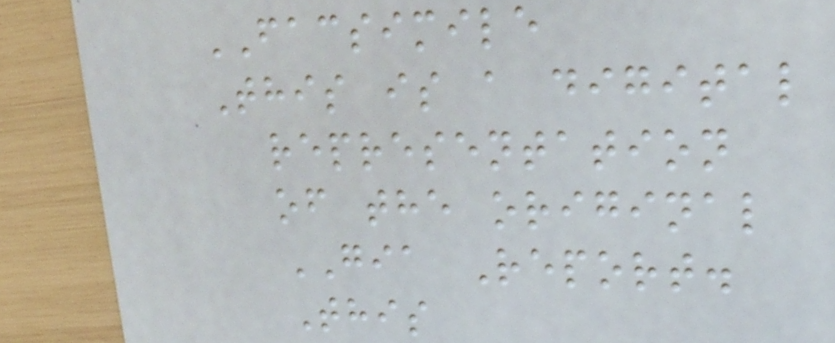FACSIMILE
This is a digital
representation
of the original
GIA Report.
This
